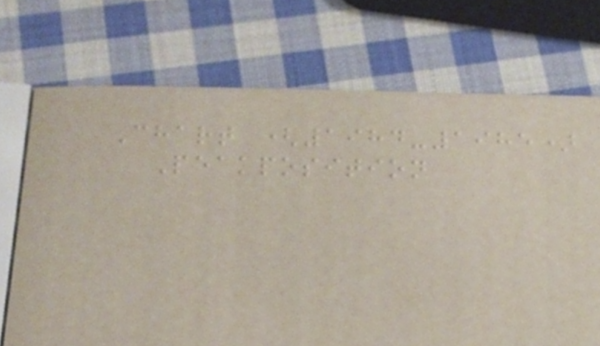Chart (1984-1985)
Peakposition
